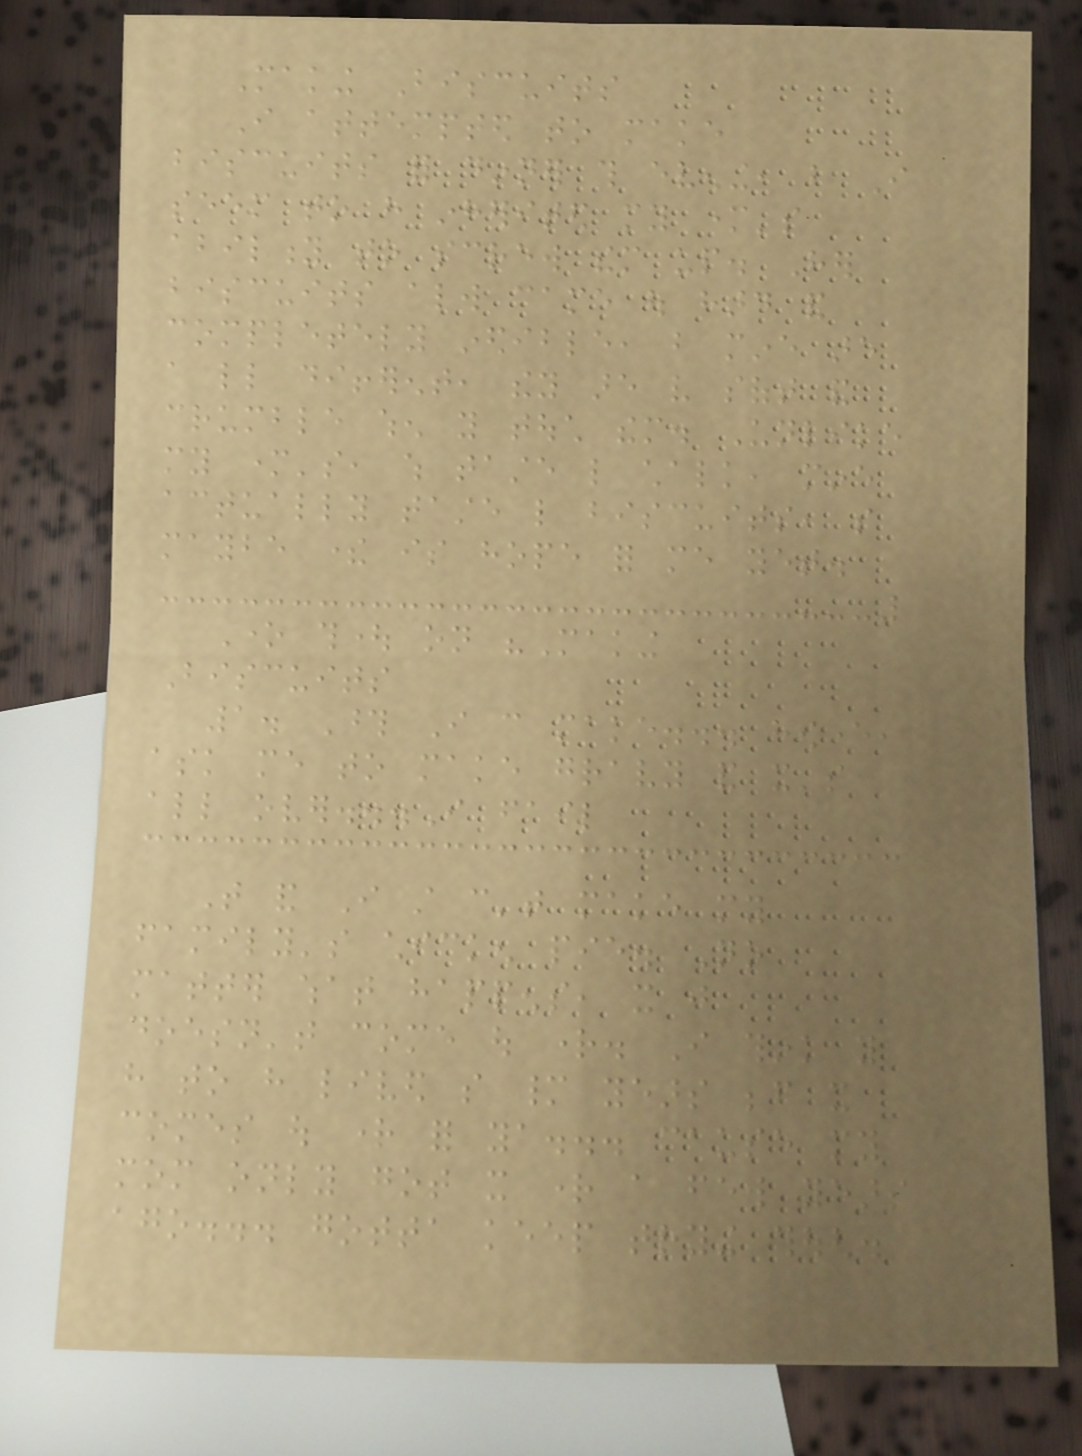Making Biscuits
I attempted to make
biscuits for dinner this evening, but I
seem to have inherited my mother's
ability to screw them up. Her
biscuits always came out hard and
completely inedible, but mine are
a little different, they are very soft and
crumble when you touch them. Unlike
my mother's, which taste like chalk, mine
actually taste like biscuits, so
maybe there is hope for me yet.
One thought on "Making
Biscuits
1. Those I can make... however,
ask me to make gravy and it's
all over...I fail
That and I still can't make my
family's chicken pie. No
matter what happens, it just
doesn't come out right. I think you
have to have lived so many years before it
comes out right for ya... cause my
mom only got it right a few years
ago... gotta keep trying though.
